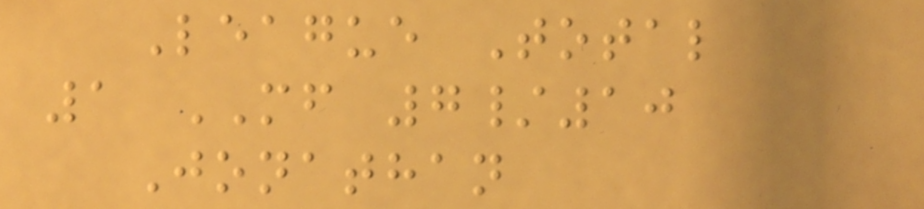League Total
1 MF 7/10
Jonathan
